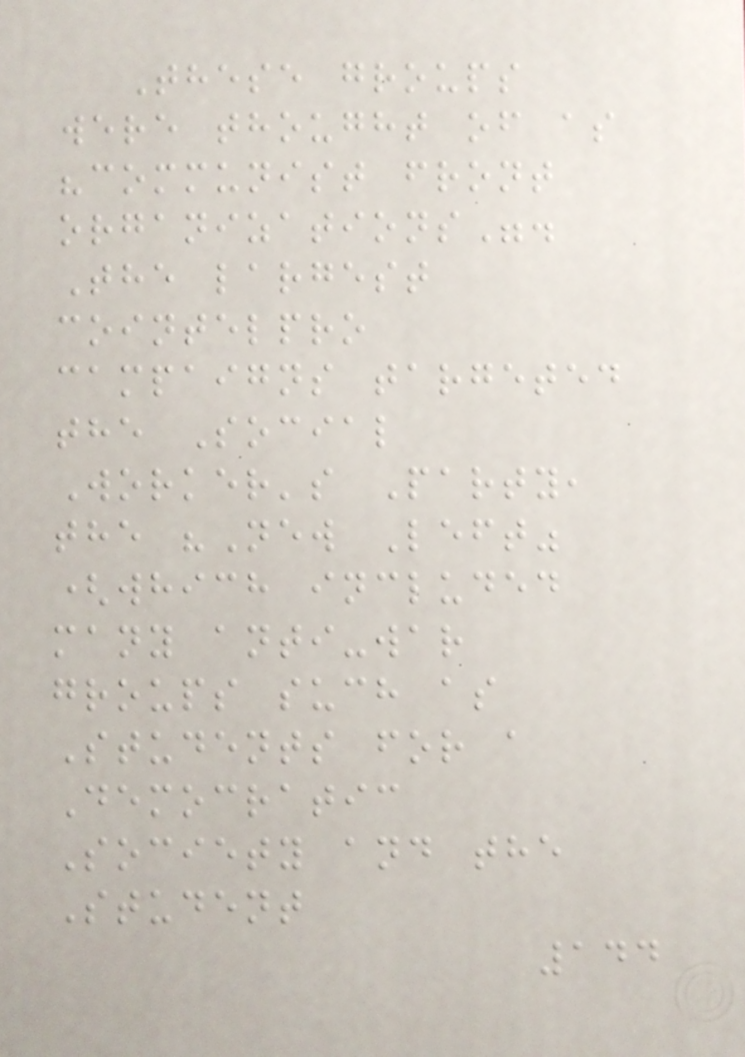These groups
were thought of as
"communist front
organizations".
The largest
cointelpro
campaigns targeted
the Social
Worker's Party,
the "New Left"
(which included
many anti-war
groups such as
Students for a
Democratic
Society and the
Student
144
